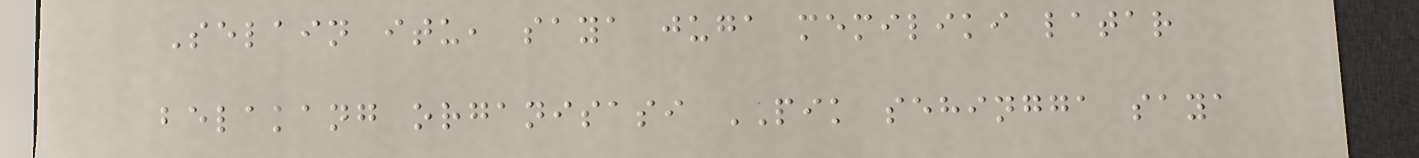Selain itu, saya juga memiliki latar
belakang organisasi PIK sehingga saya
